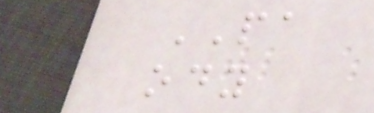PA
ody
